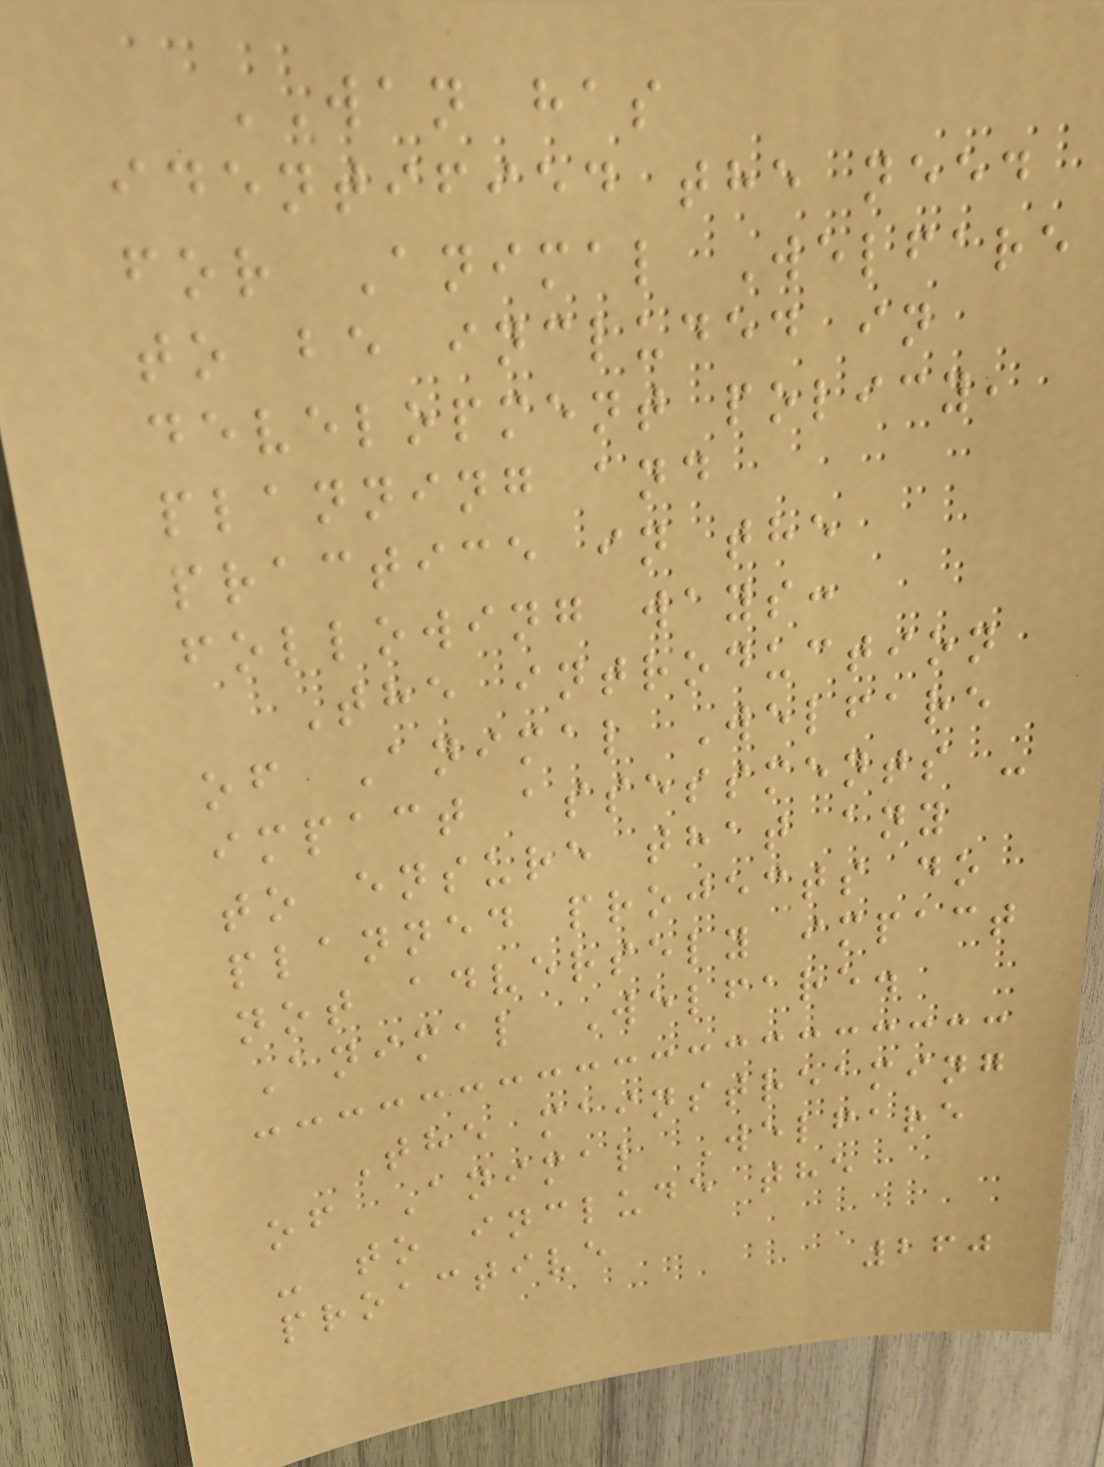WAN has
identified the need
for Animal Welfare
to be included in
development policy,
planning and
practice in the
following ways:
The introduction
of Animal Welfare
impact assessments -
to ensure that any
planned projects do
not adversely impact
Animal Welfare.
The mainstreaming
of Animal Welfare
- to include the
proactive
260
